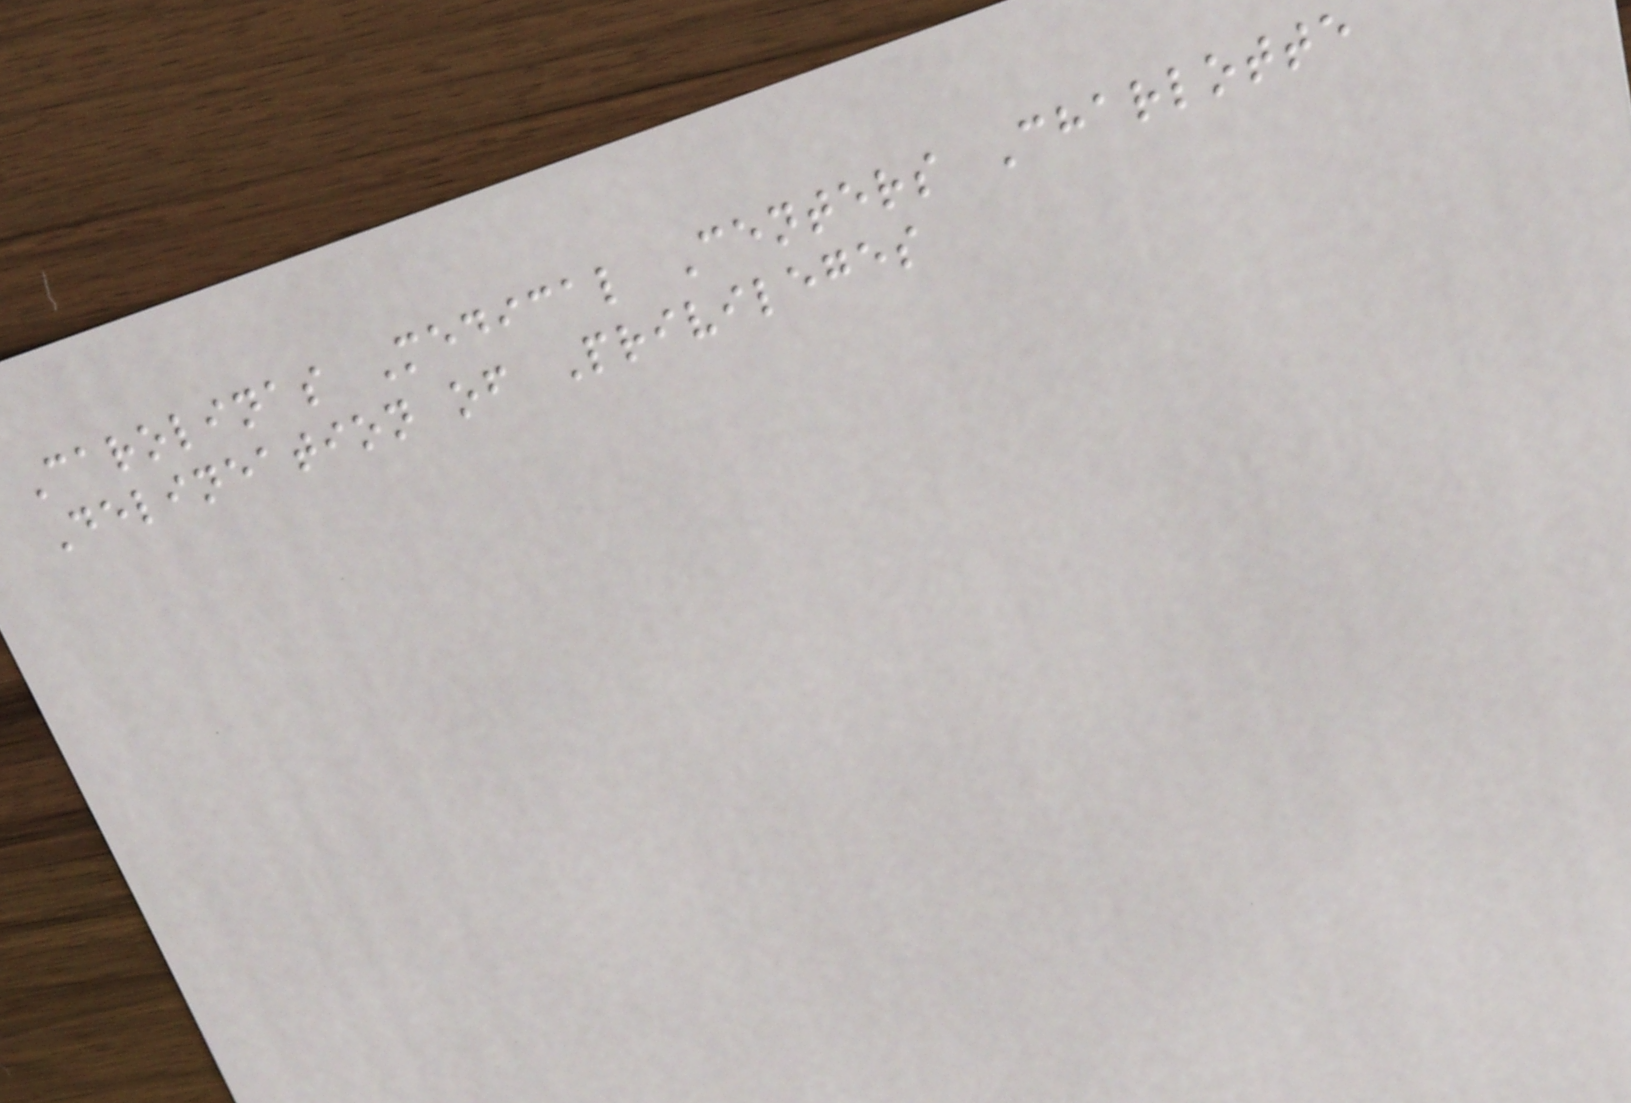Carolinas Medical Centers Charlotte
Delineation of Privileges
